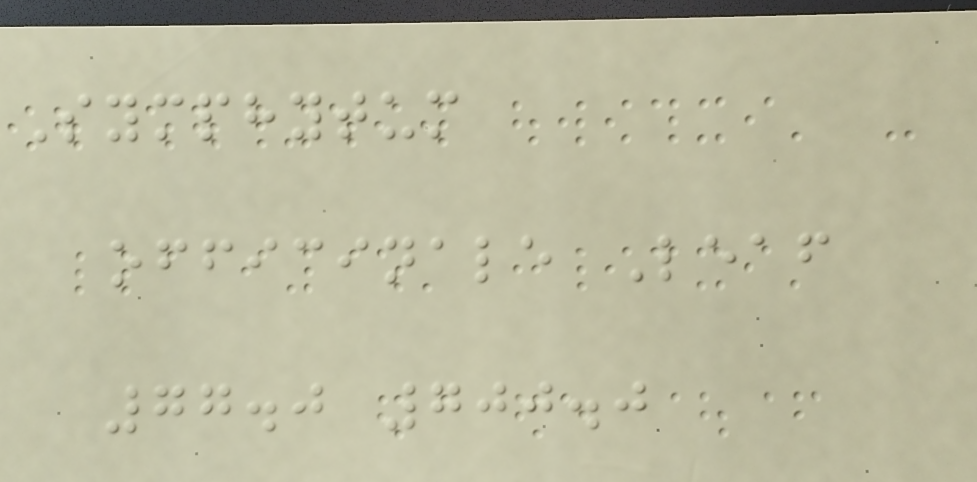Symphytum
officinale Leaf
77.0 700.0
